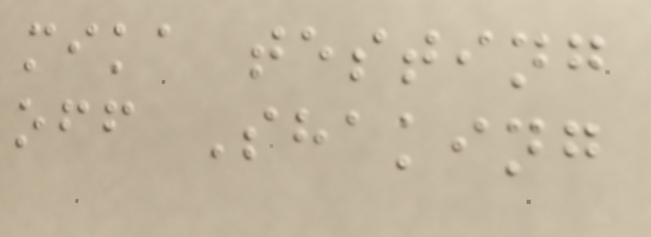mika testing
off Shaking
